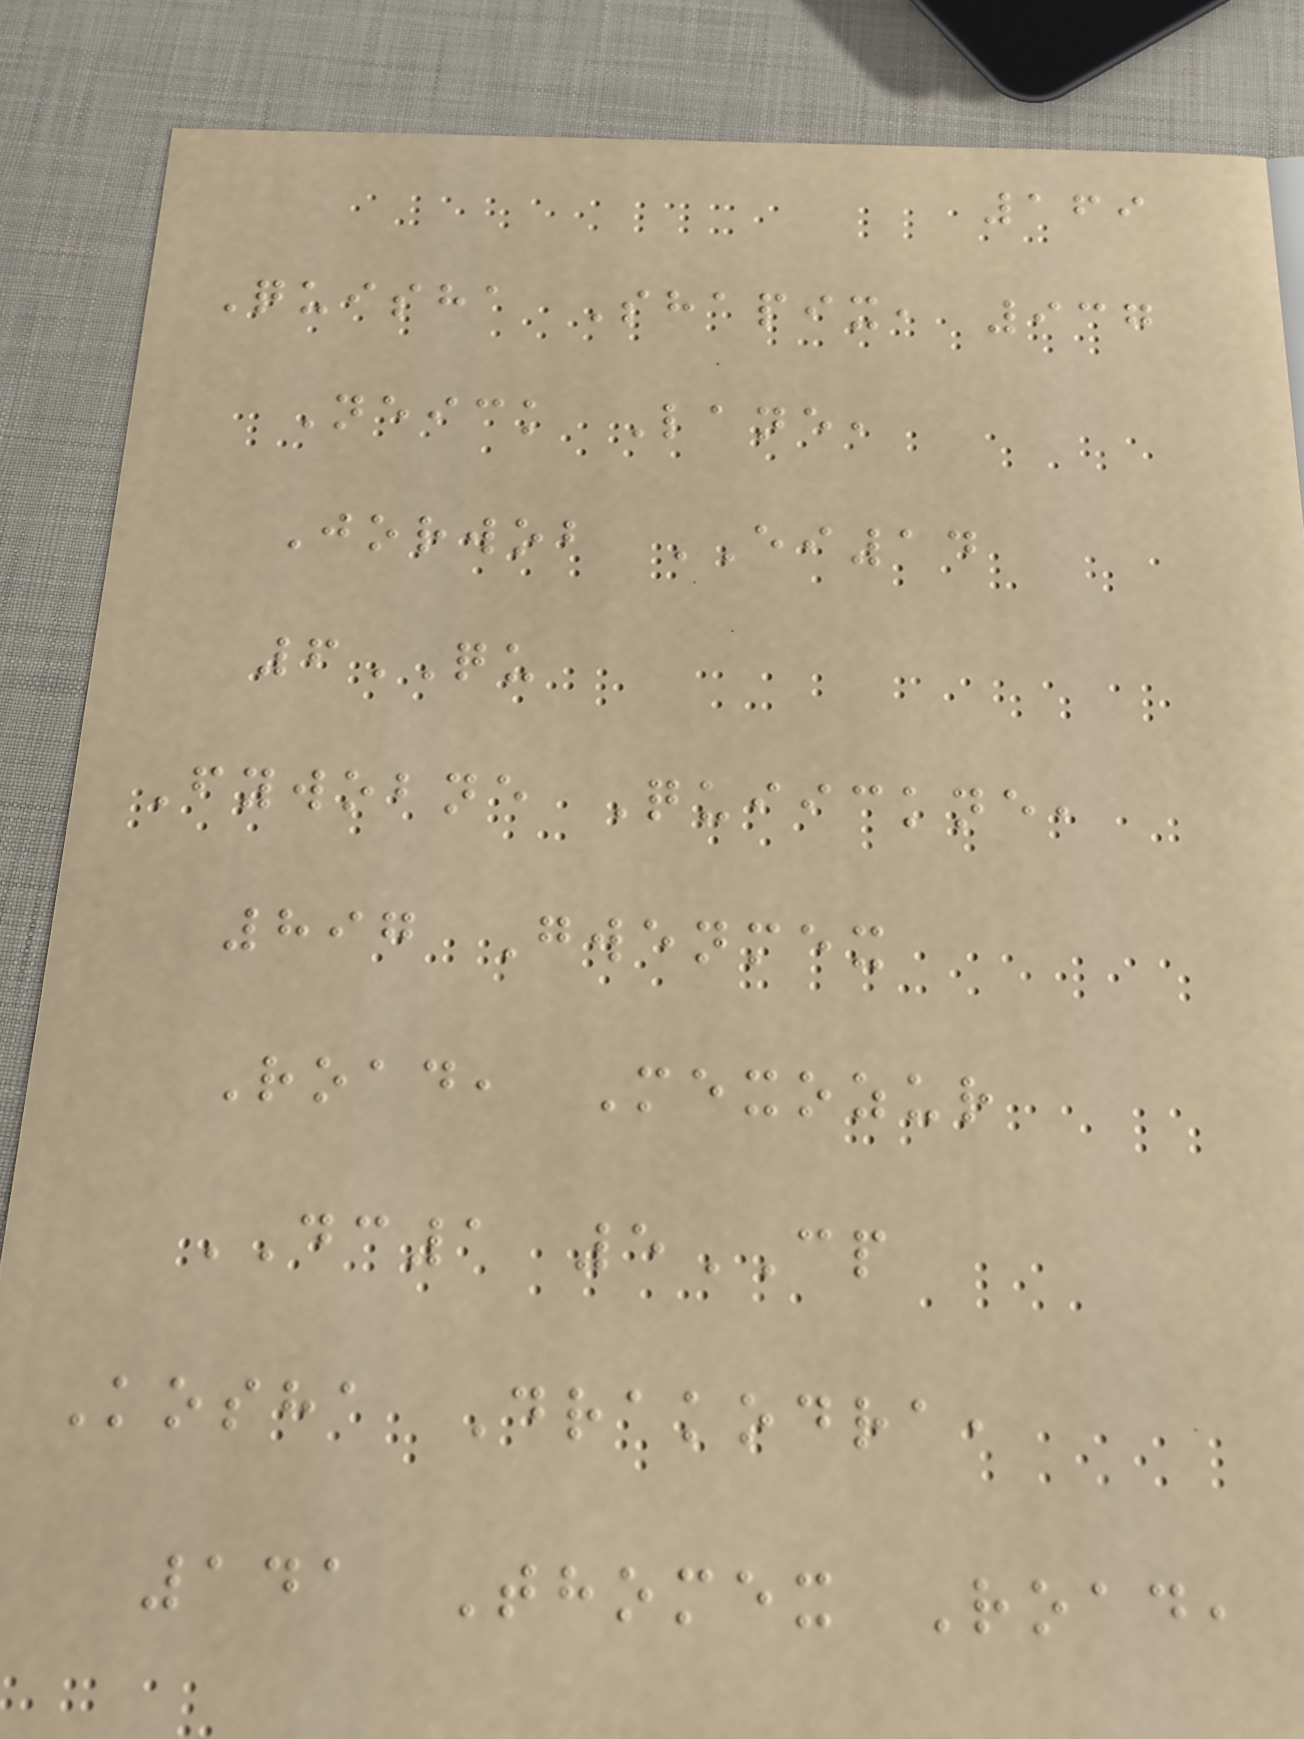169
Quisha Shapix, 937
Neick Lane,
Jorwob EI14
6QU
Fywobne Quiickne,
897 Gwenmex
Road, Mexozur
DC1 5CP
Kosha Drakodra,
141 Thomex Road,
